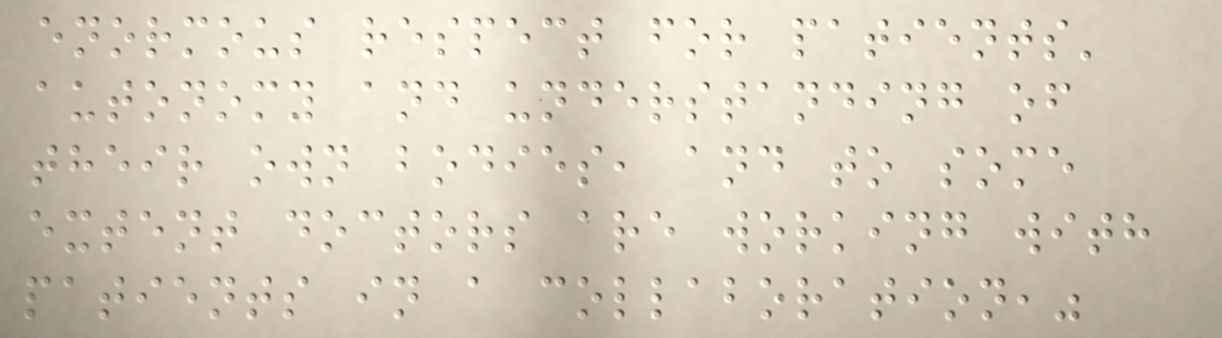enormous respect for patients'
autonomy and understanding of
their own bodies, and to some
extent doctors are working with
patients in a collaboration,"
